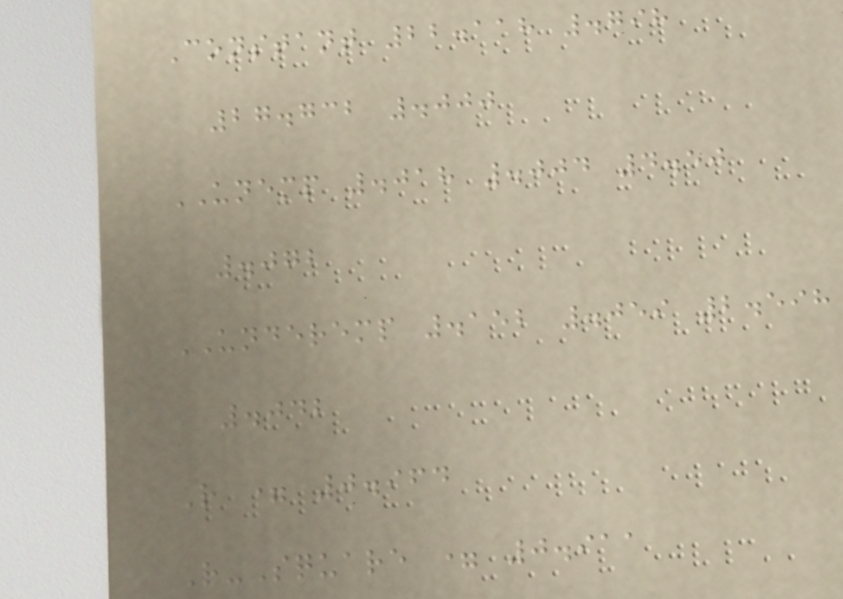Constant 22.118 .798
27.732 .000
UNEMP .018 .004 4.50
.072
UNDEREMP .152 .059 2.598
.042
R = 0.964
R-Square = 0.911
